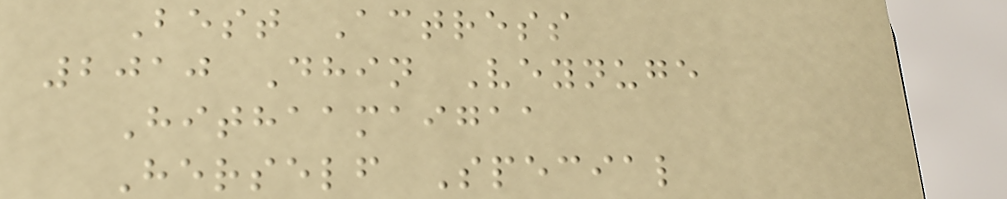Best Actress
2010 Dhin Veynuge
Hithaamaigaa
Herself Special
